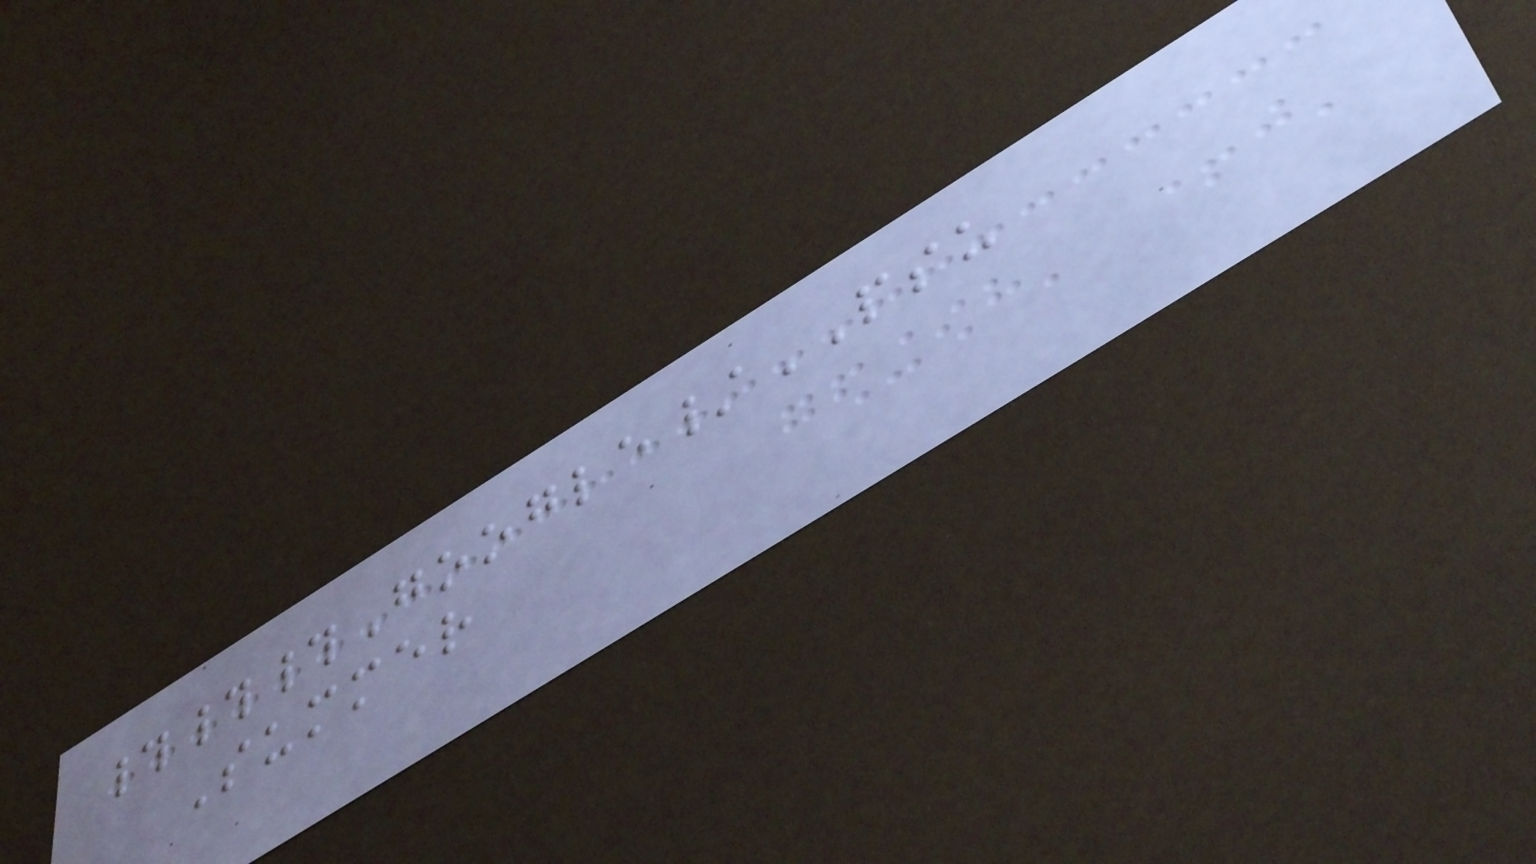###Google/PSU
Summer
